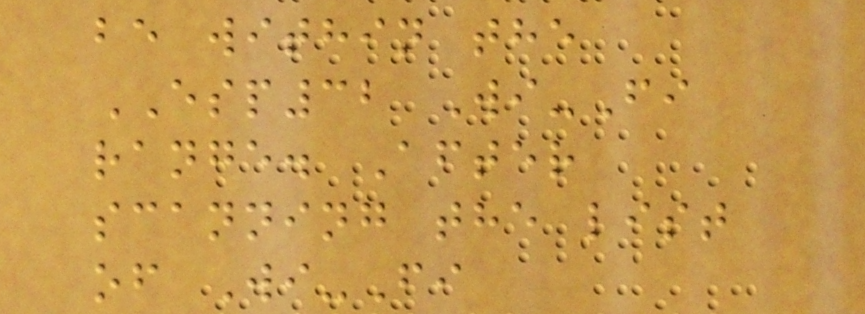be within the
ESP32 Wi-Fi
range. After
scanning the list
of Wi-Fi
